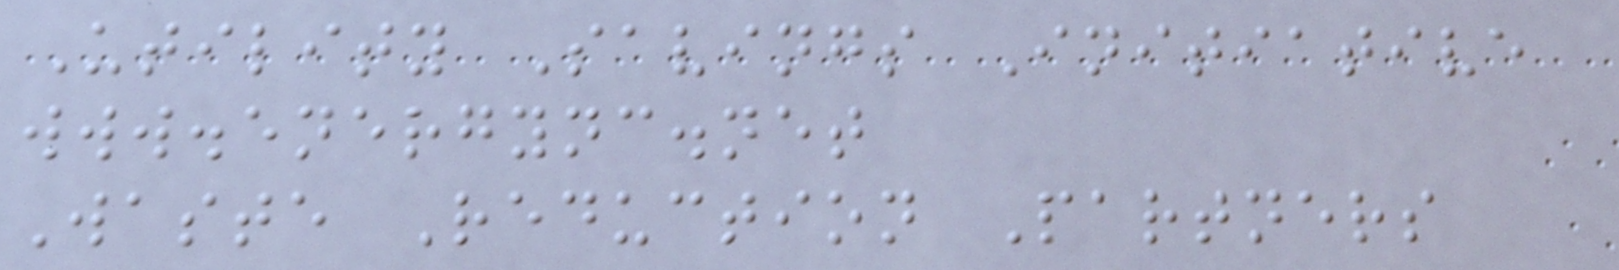Utility Savings Initiative
www.energync.net
Waste Reduction Partners
